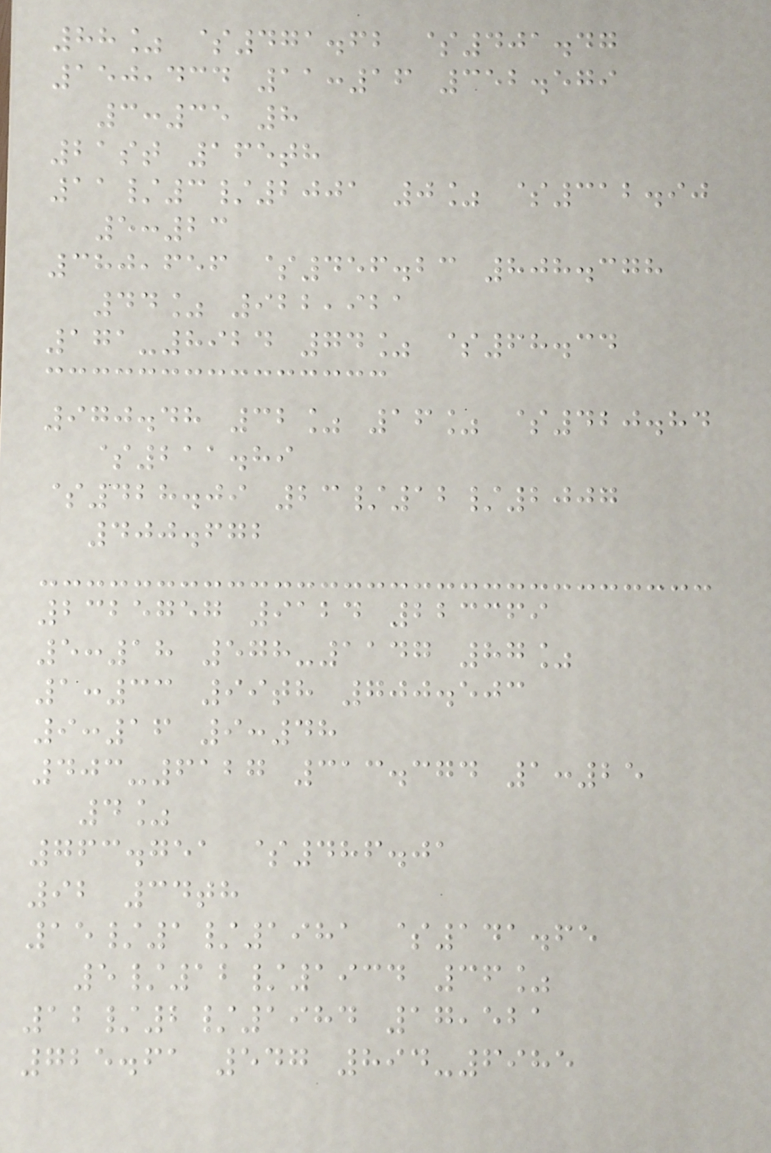88% $471.62 $401.47
150,434 11:16 352.579
3:35 8
21st 165th
11/3/2001 0% $312.90
5:23
380,656 $456.23 808.378
44% 922,921
171-8924 74% $68.34
970.48 32% 16% $420.84
$211.89
$428.09 23/12/2007
400.672
2325757 9124 223369
5:18 578-1147 87%
1:33 99th 700.503
9:16 9:48
403-6127 313.374 1:25
4%
763.751 $486.01
92 34th
15/1/1981 $141.65
5/12/1934 36%
12/2/1984 17,521
725.61 547 894-6985
